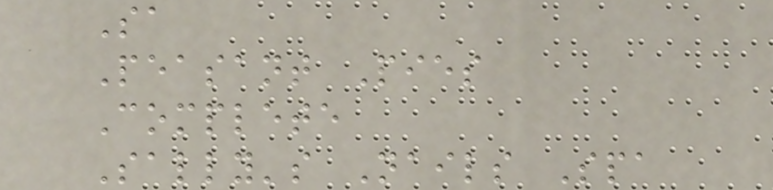Sa
Peasant Pies
Complete
Sally's Nails Spa
